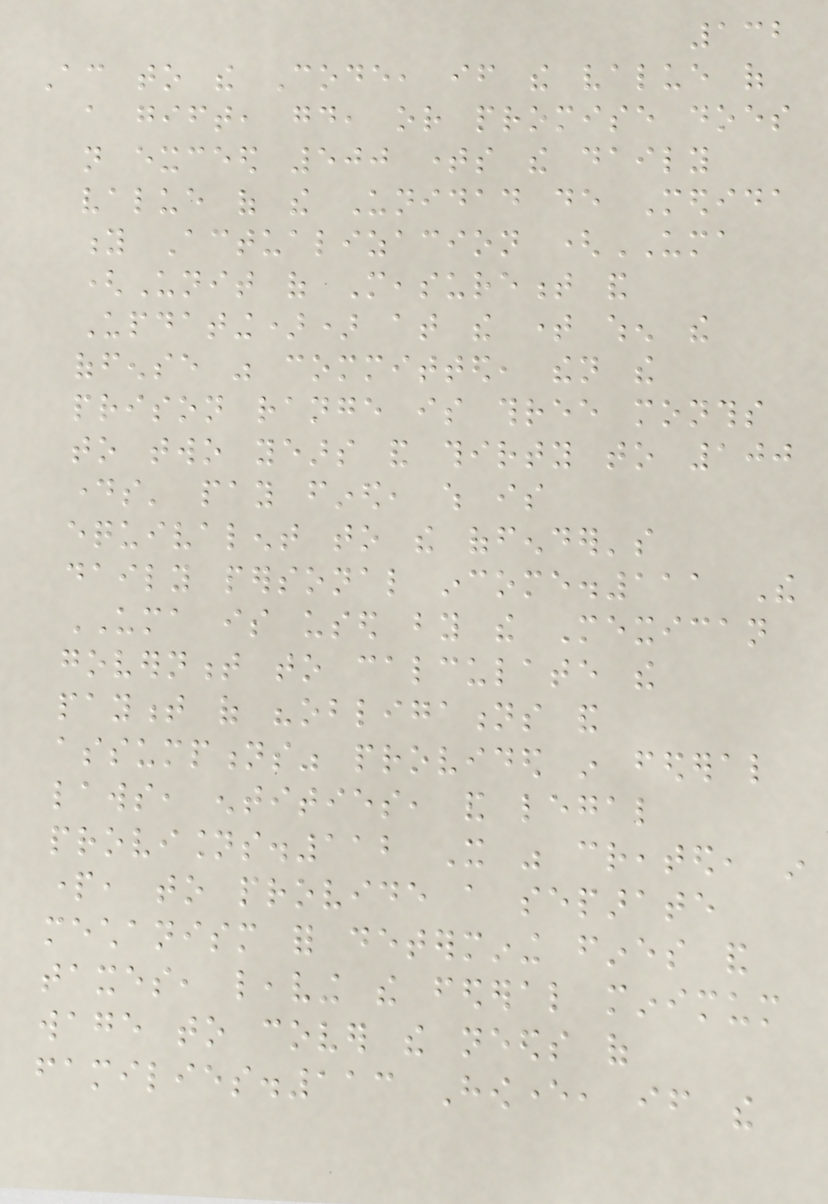132
According to the Code, if the value of
a gift, good, or promise does
not exceed 500 times the daily
value of the Unidad de Medida
y Actualizacion (UMA
(Unit of Measurement and
Updating)) at the time when the
offense was committed, then the
prison range is three months
to two years and thirty to 100
days' pay fined, which is
equivalent to the offender's
daily personal income.111 The
UMA is used by the Mexican
government to calculate the
payment of "obligations and
assumptions" provided in federal
laws, entities, and legal
provisions.112 It was created, in
part, to provide a separate
mechanism for determining fines and
taxes, leaving the federal minimum
wage to cover the needs of
families.113 However, if the
